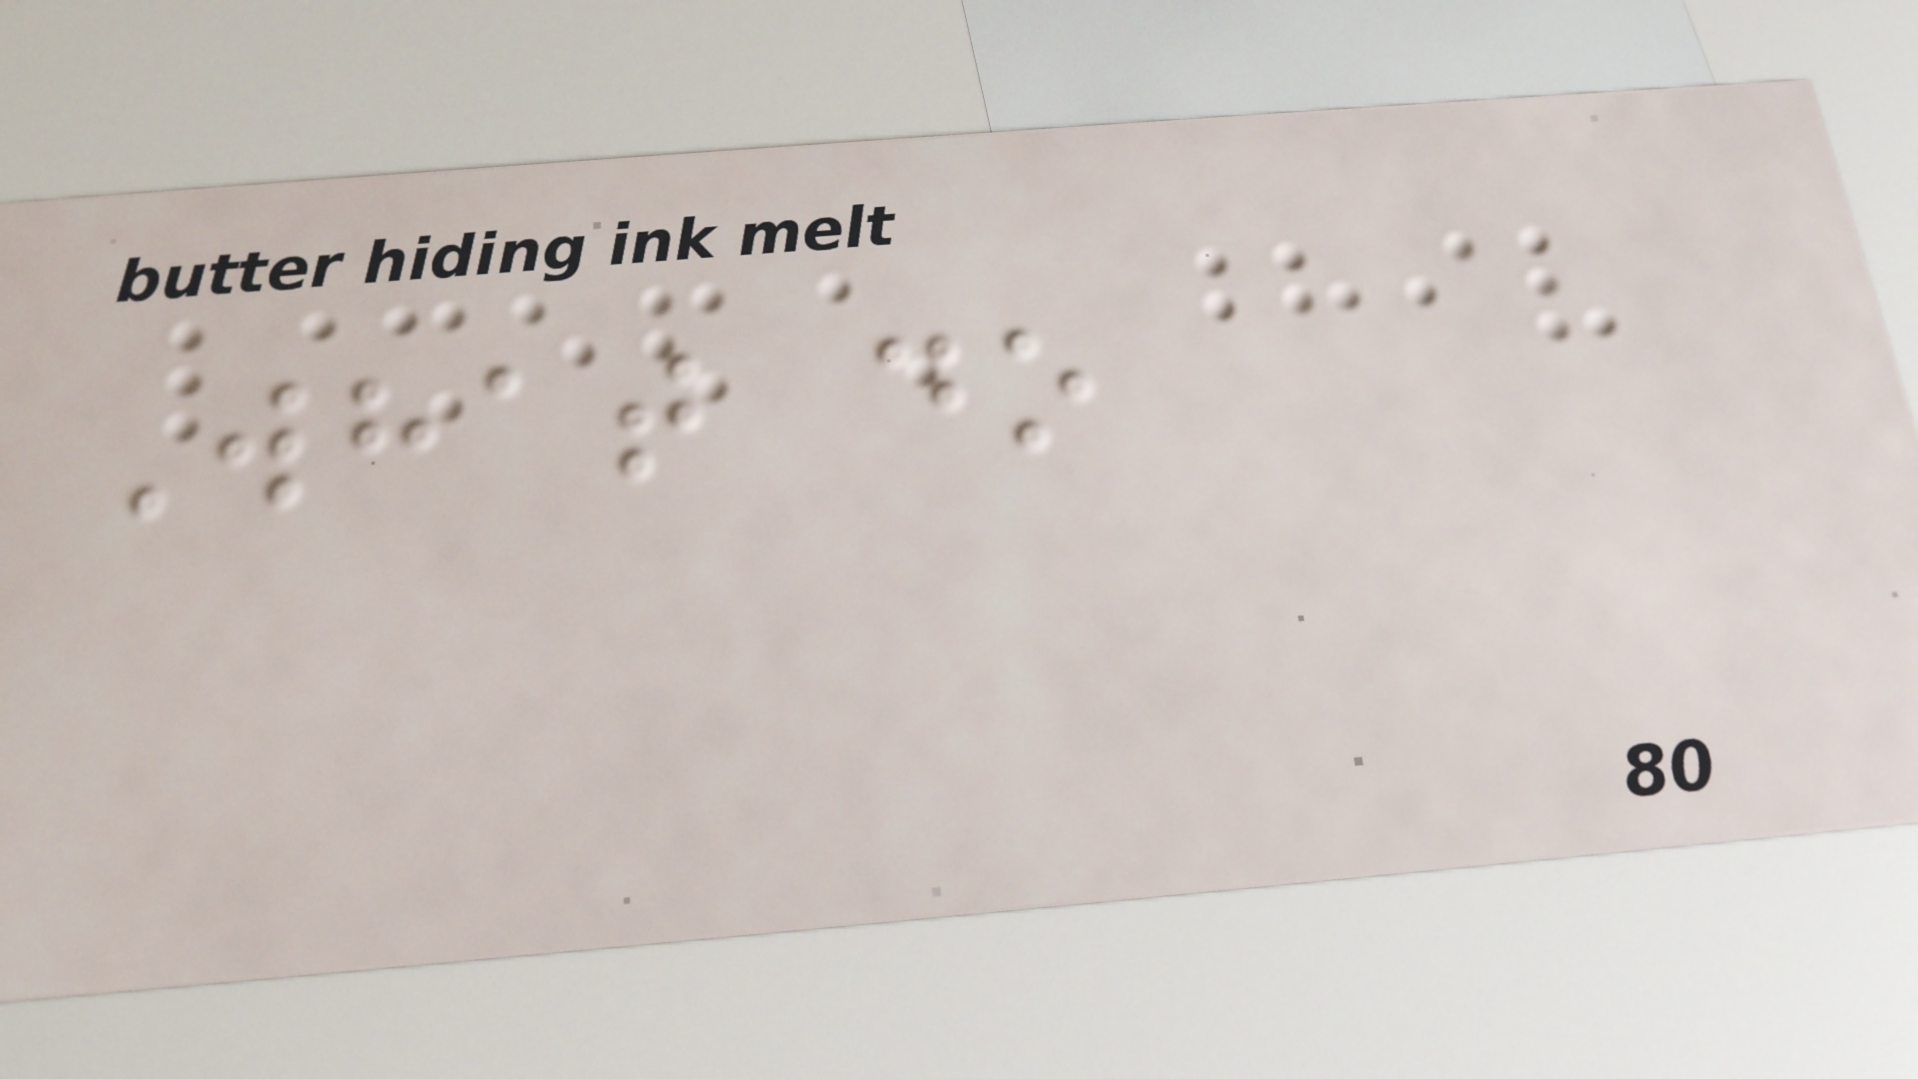What do
